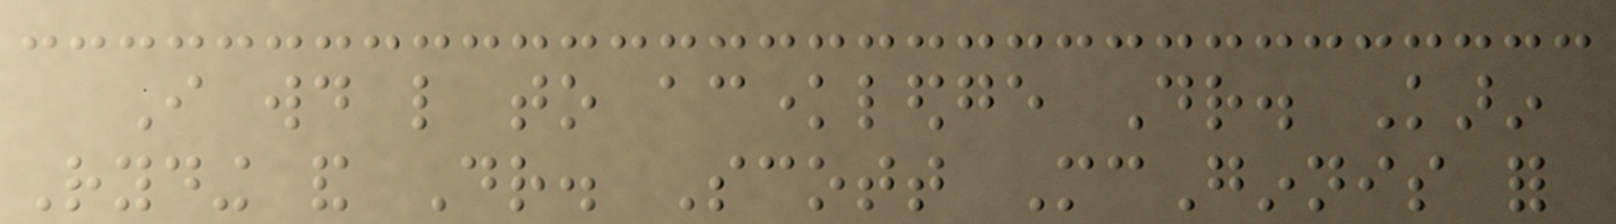I would like to acknowledge Dr. Karin
Ryding and Dr. Scott McGinnis for
